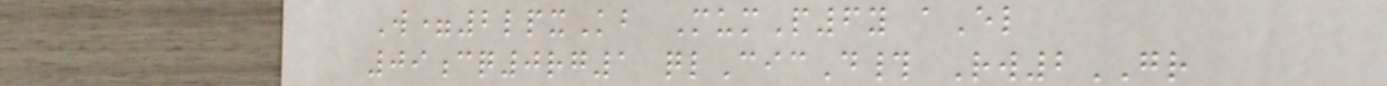W=2lpxKb MumP6y aEl
09cq0rg1 qlCicD# Rw2GR
